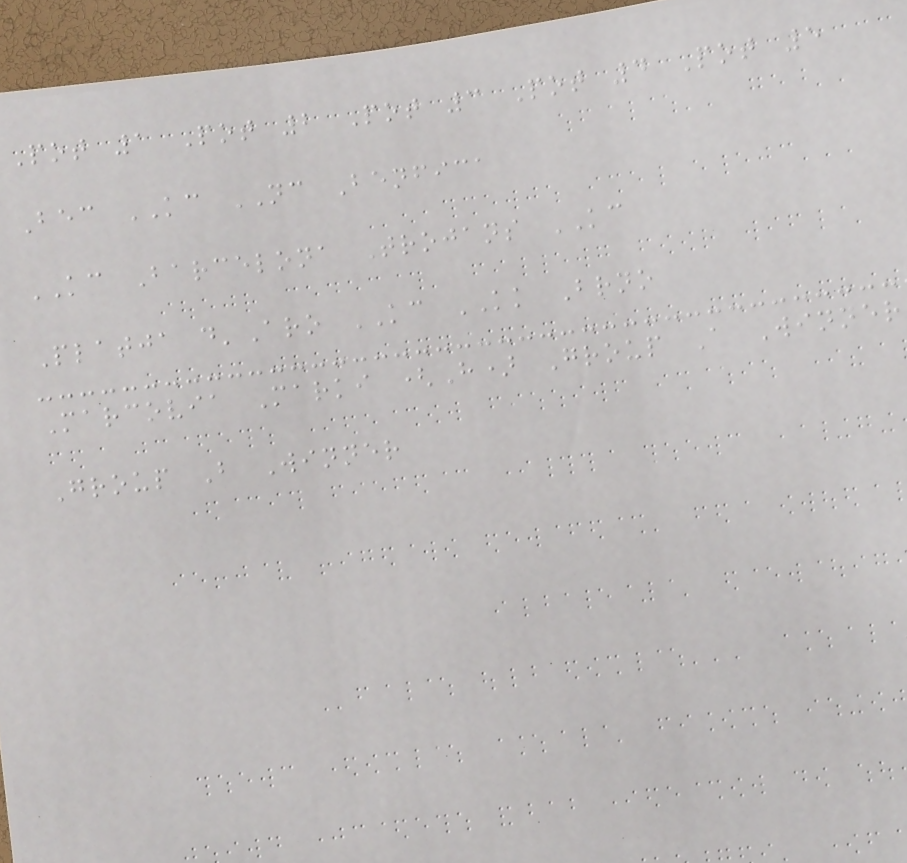Pot 1 Pot 2 Pot 3 Pot 4 Pot 5
Bec KC NC Benfica
KC Barcelona Trojans KC
Platja d'Aro KC KK Brno
Marcovia Marki (H) Group A Winner
Group B Winner
